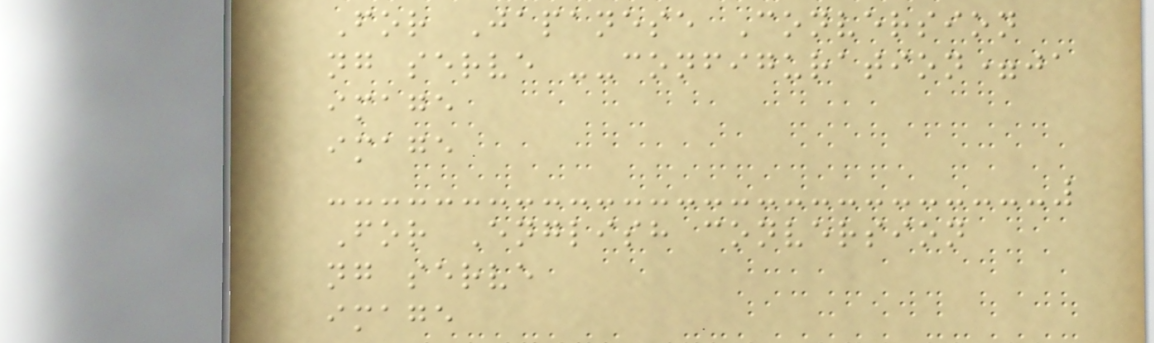For Japanese Conversion
ng serve --configuration=ja
image
image
For English conversion
ng serve
image
